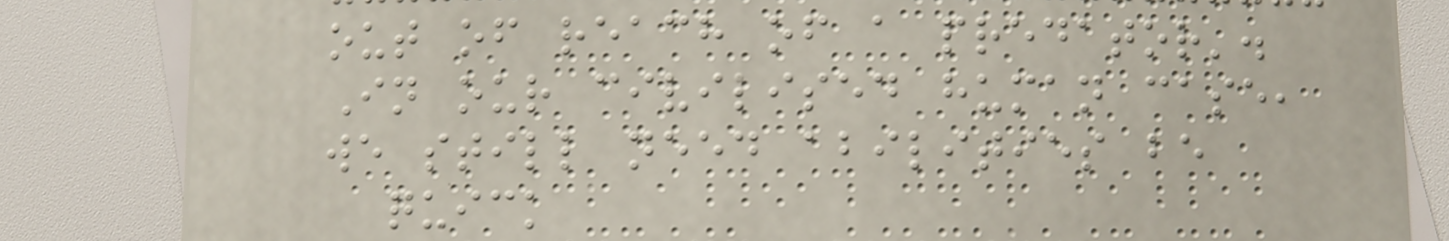out of reach of a predator'.
In our civilised human case,
we still need abilities be
quick
